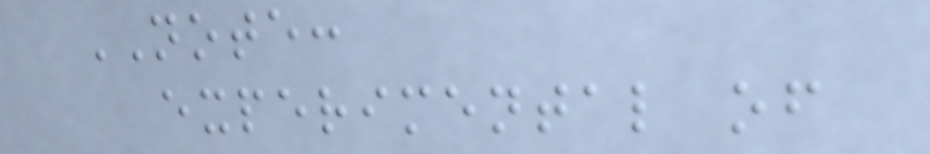NOTE:
experimental of
